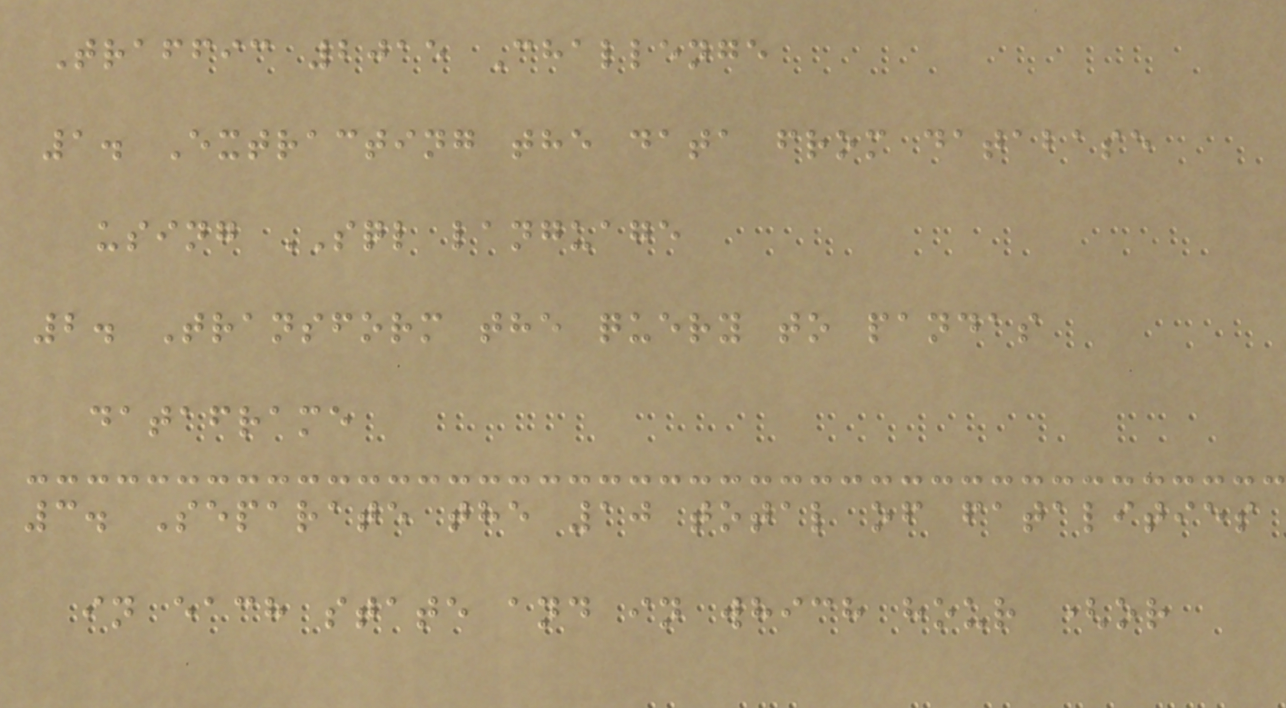Traffic 2015 Challenge
1. Extracting the data from database
using SQL language
2. Transform the query to pandas
dataframe
3. Separate the 10 total of fatalities
in each state and in which hour (or
